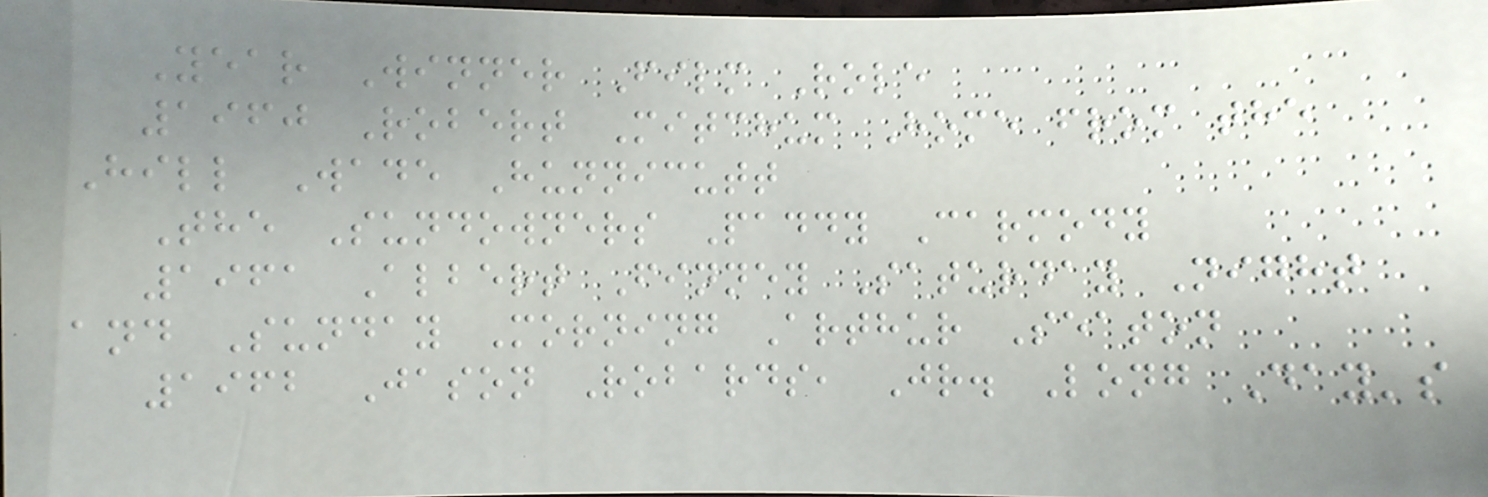Year Winner Film Role
1960 Robert Mitchum Home from the
Hill Wade Hunnicutt
The Sundowners Paddy Carmody
1961 Albert Finney Saturday Night
and Sunday Morning Arthur Seaton
1962 Jason Robards, Jr. Long Day's
